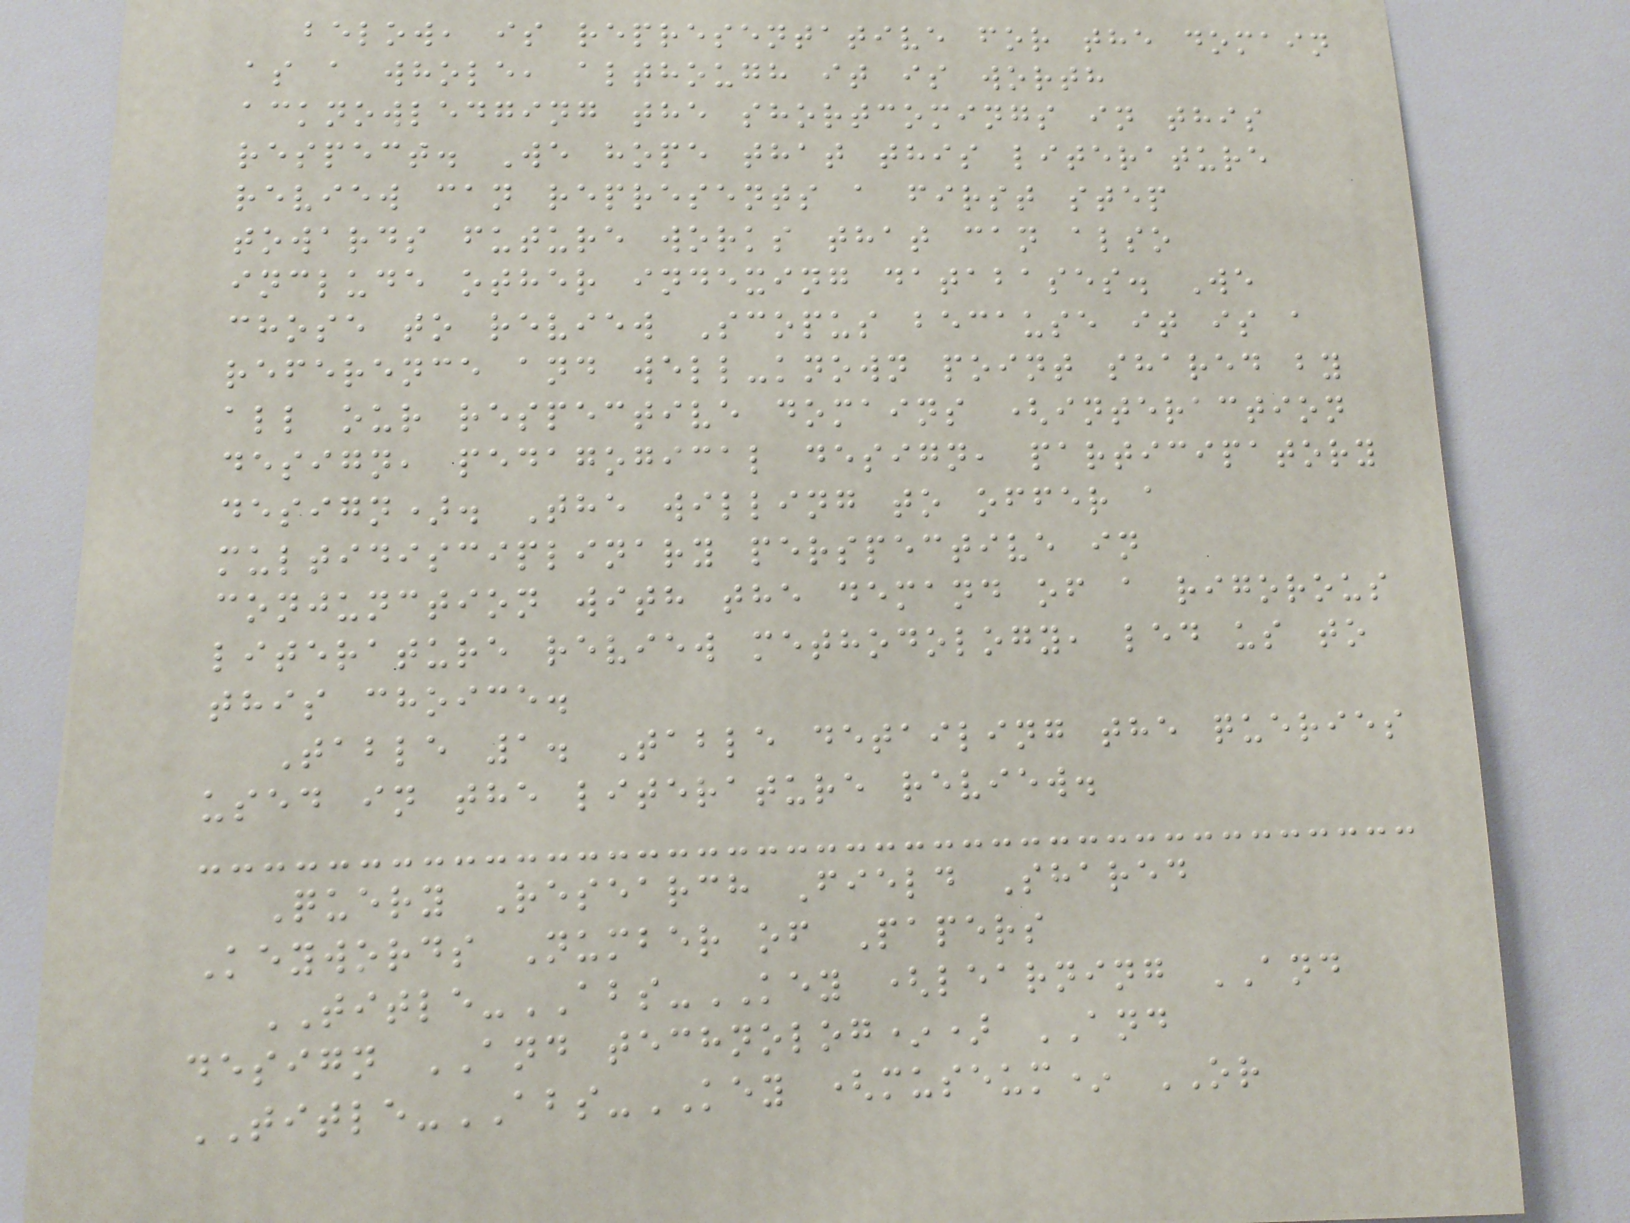below, is representative for the domain
as a whole, although it is worth
acknowledging the shortcomings in this
respect. We hope that this literature
review can represents a first step
towards future works that can also
include other indexing databases. We
chose to review Scopus because it is a
reference and well-known point shared by
all our respective domains (interaction
design, pedagogical design, participatory
design). The willing to offer a
multidisciplinary perspective in
conjunction with the demand of a rigorous
literature review methodology, led us to
this choice.
Table 1. Table detailing the queries
used in the literature review.
Query Research Field Shared
Keywords Number of Papers
TITLE-ABS-KEY (learning AND
design AND technolog*) AND
TITLE-ABS-KEY (museum* OR
